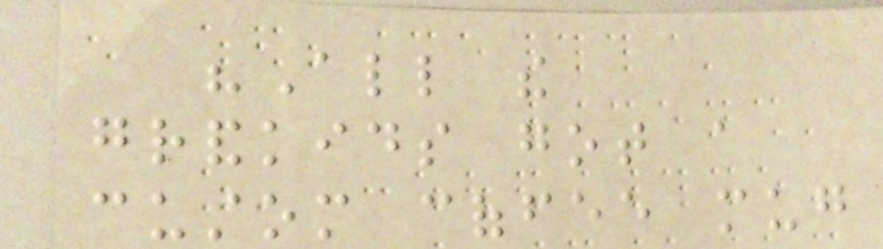"All the
grandkids got a
custom coffee mug
